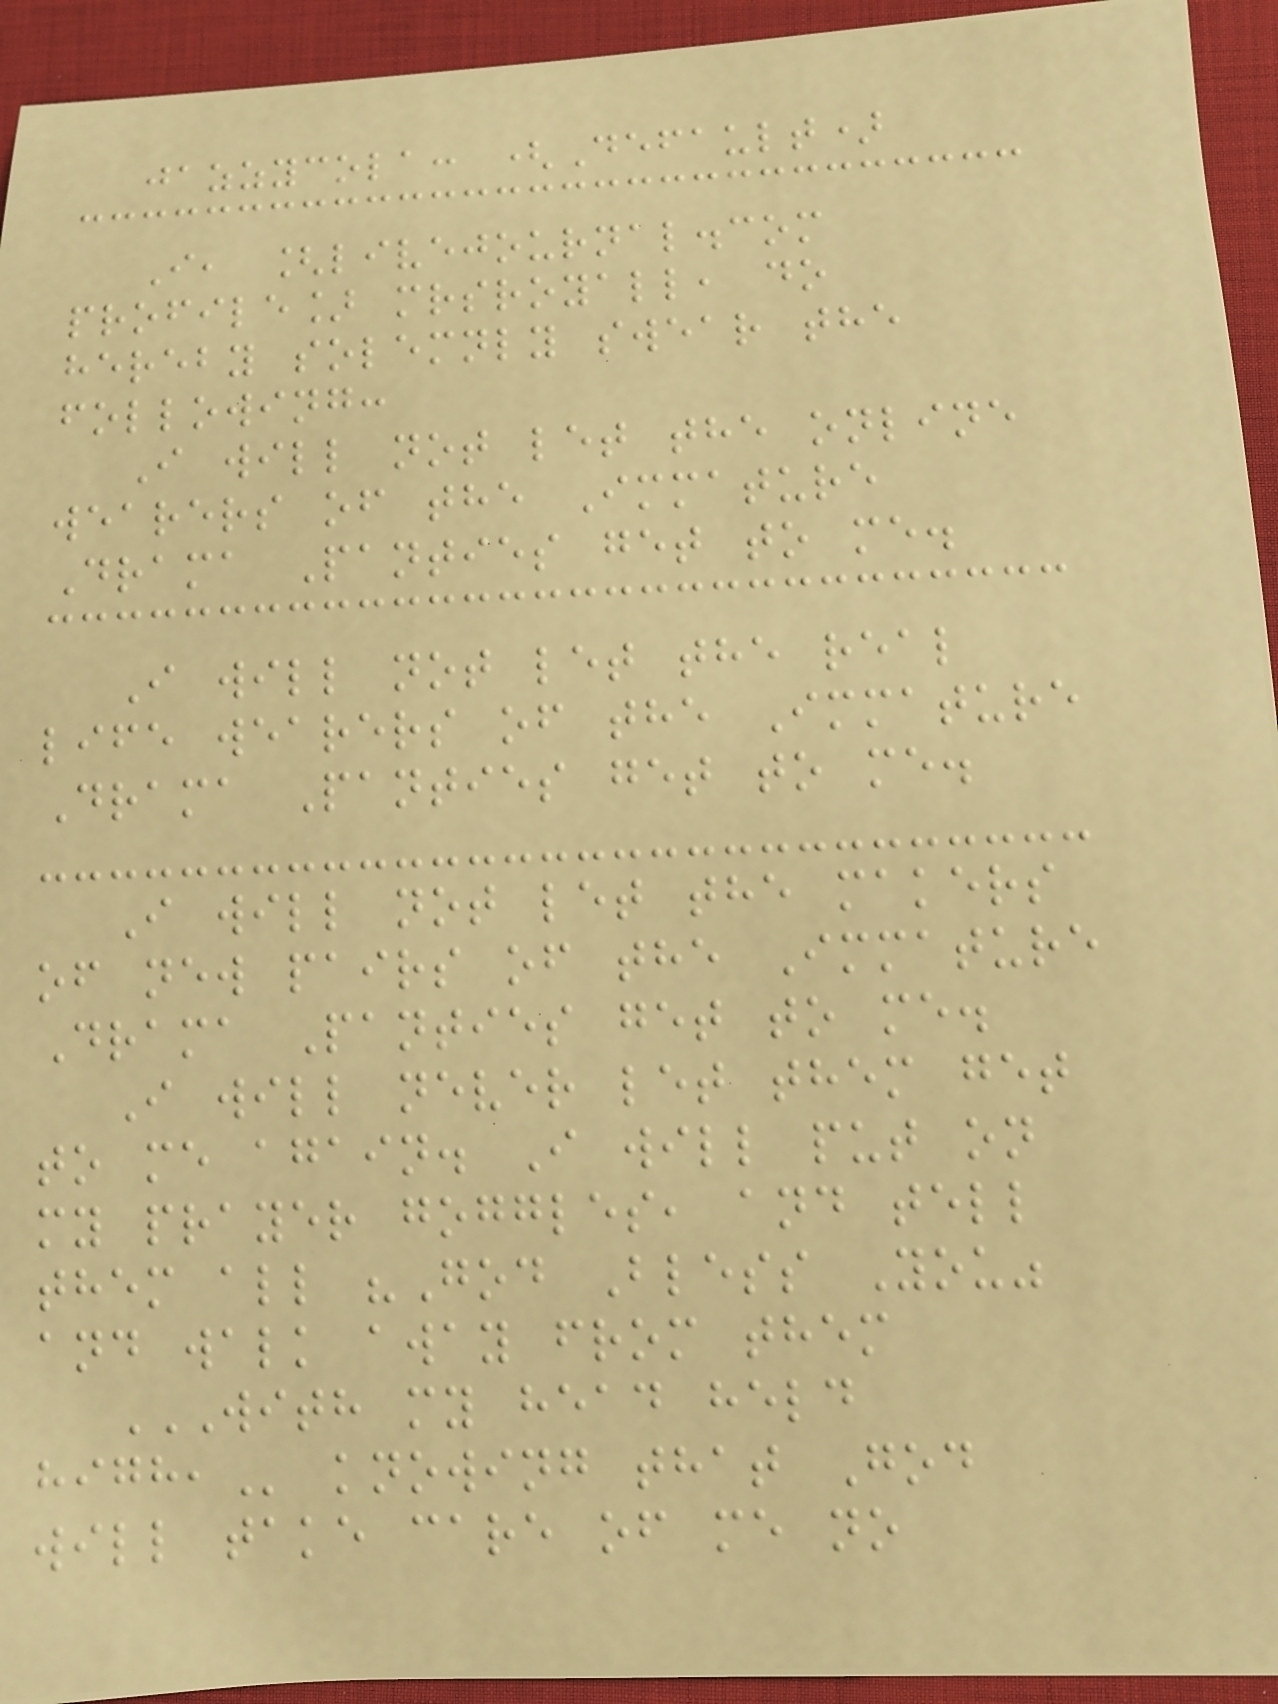jazzycola: (Default)
I, [livejournal.com
profile] mrsroyall, do
hereby solemnly swear the
following:
I will not let the online
wearers of the Immature
Drama Panties get to me.
I will not let the real
life wearers of the Immature
Drama Panties get to me.
I will not let the makers
of new pairs of the Immature
Drama Panties get to me.
I will never let them get
to me again. I will put on
my prayer goggles, and tell
them all "God Bless You"
and walk away from them
WITH MY HEAD HELD
HIGH, knowing that God
will take care of me no
